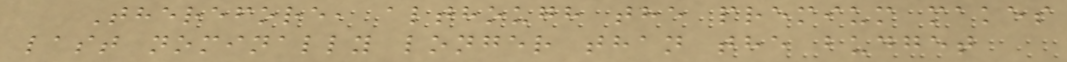Therefore, although the premium makes
last nominally longer than the budget
